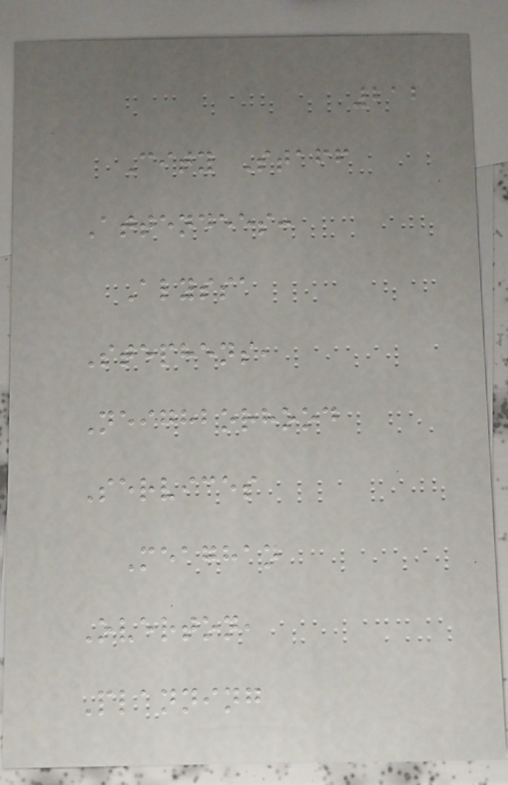212
City Staff
Attendees:
Alyssa
Stephens,
Neighborhood
Services
Meaghan
Overton,
Planning
